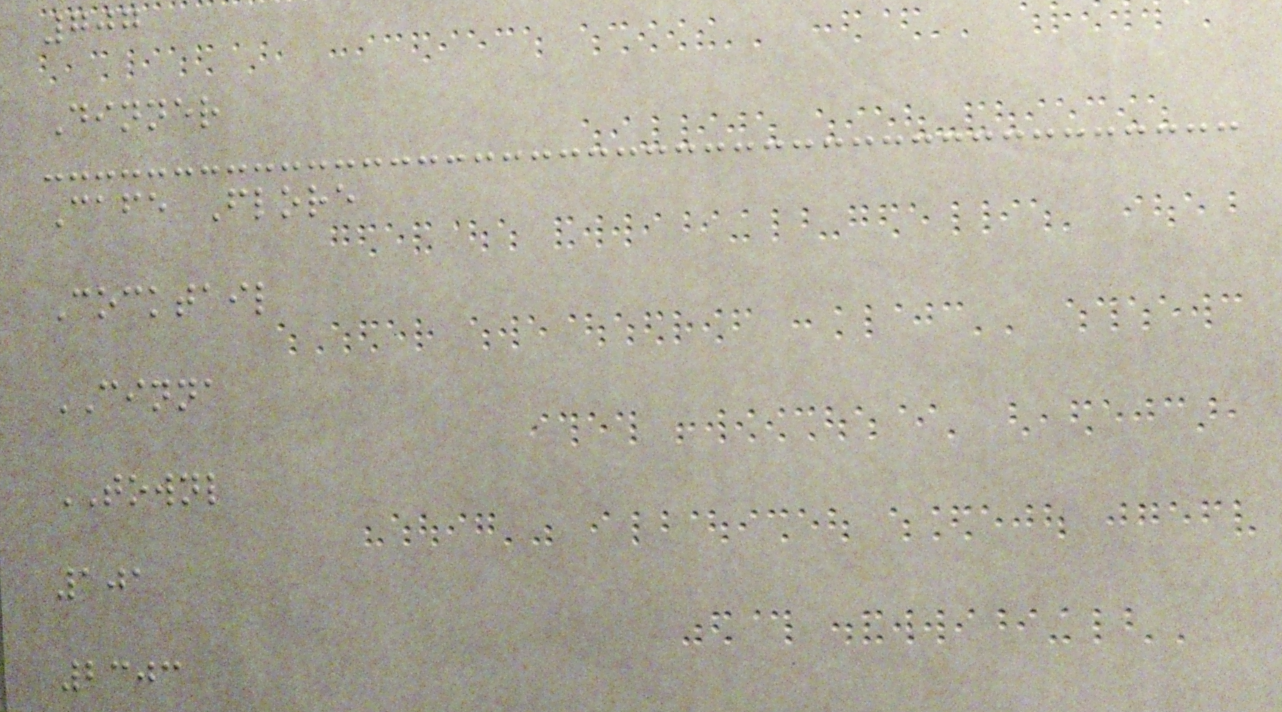707
Dinner
Cafe Flore
Cocktail
CINNA
TOWNL
101
2303
